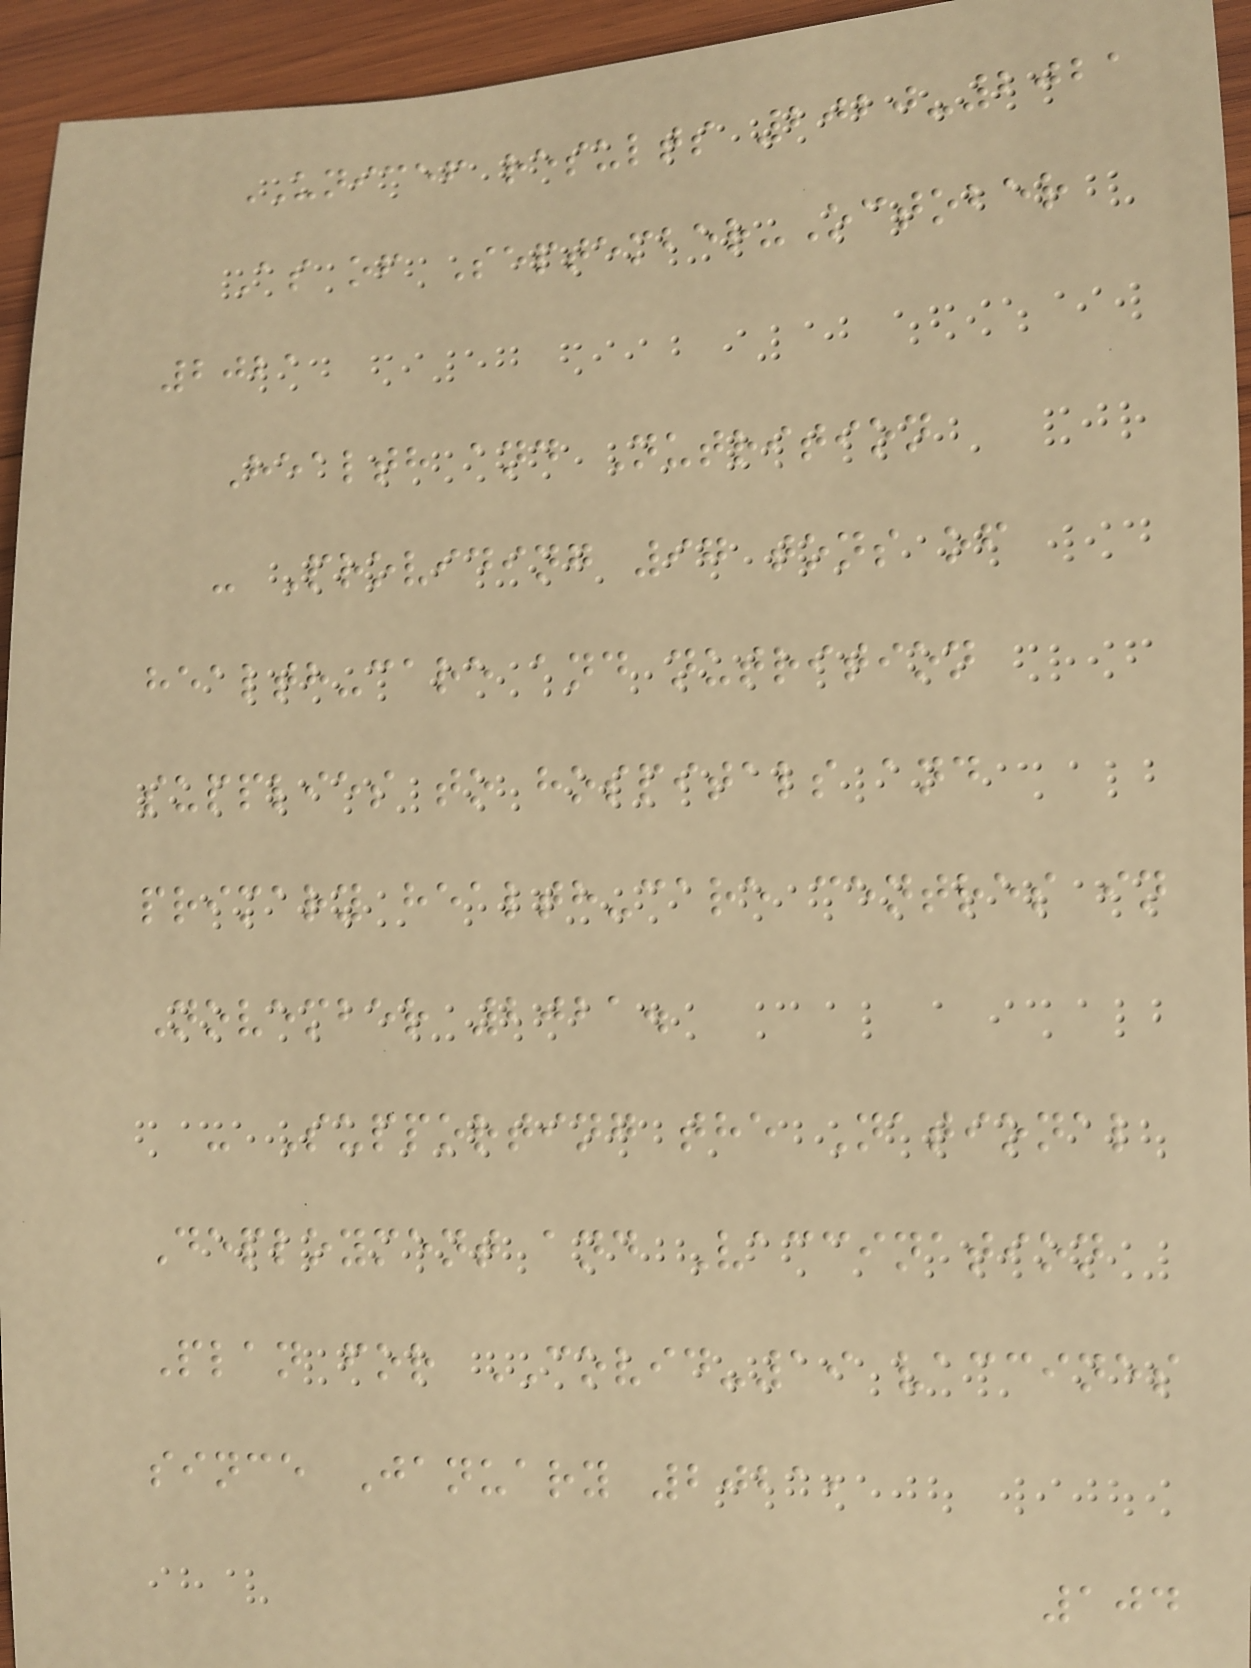UNICEF results 2020-2021
As of September-October
2021
Health and Nutrition
- Providing 97 tons of
health-care and nutrition
supplies to hospitals and
primary health-care centres in
November 2021.
- Supporting the National
Deployment and Vaccination
Plan for COVID-19 vaccines
since January 2021,
104
